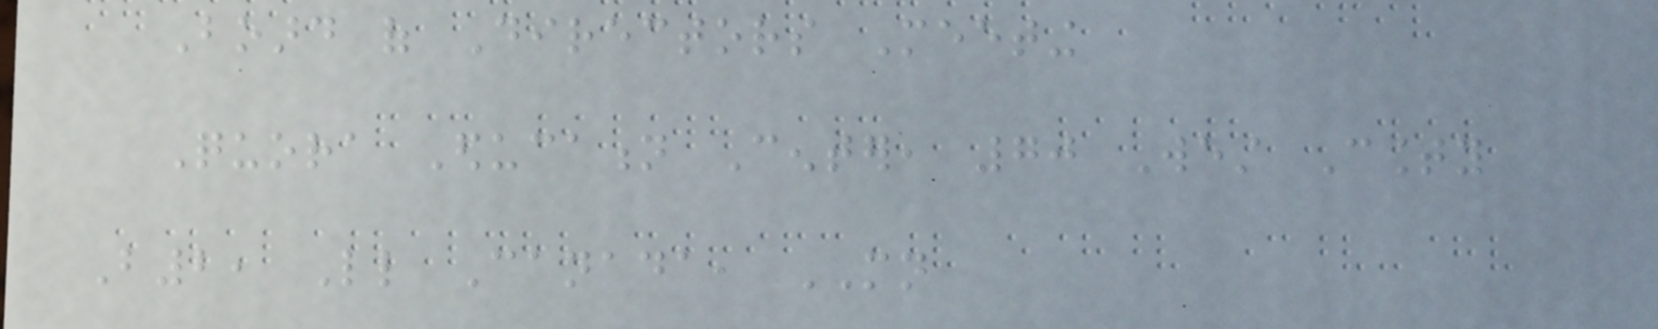Board of Directors Meeting
Quora Education Center, 70 West County
B2, Little Canada, MN
